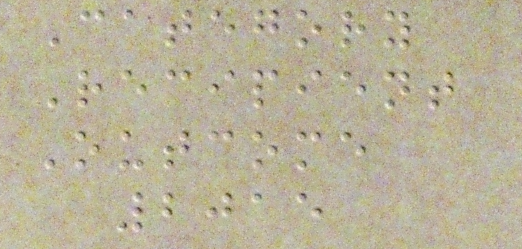Category
Recipient
Outcome
2015
